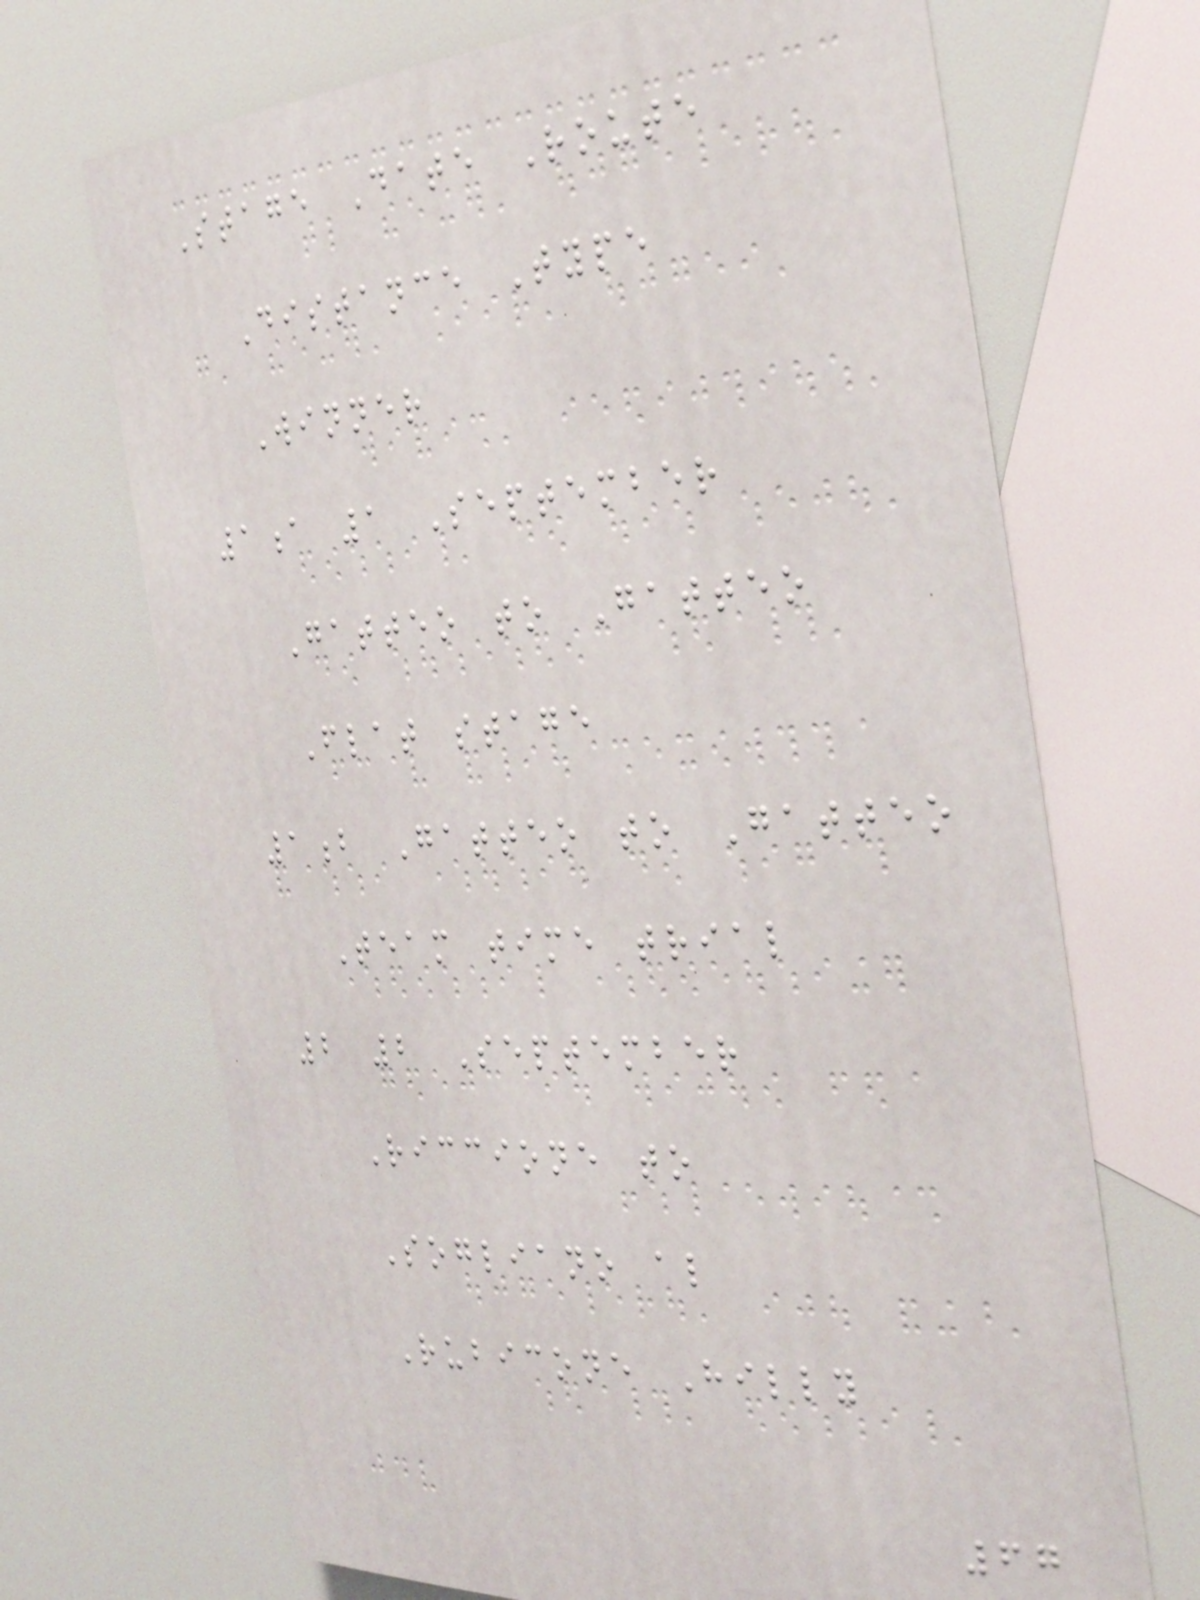Stage Date Route
Distance Type
Winner
1a 1 September
Gatteo to Gatteo
Flat stage
1b Gatteo to Gatteo
Team time trial
2 2 September
Riccione to
Sogliano al
Rubicone Hilly
67
